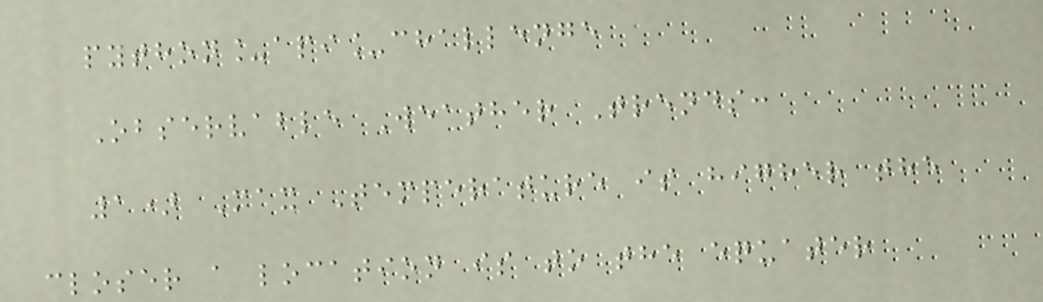python_api_challenge
Observable Weather Trends:
1) Max Temperature is higher the
closer a location is to the equater
